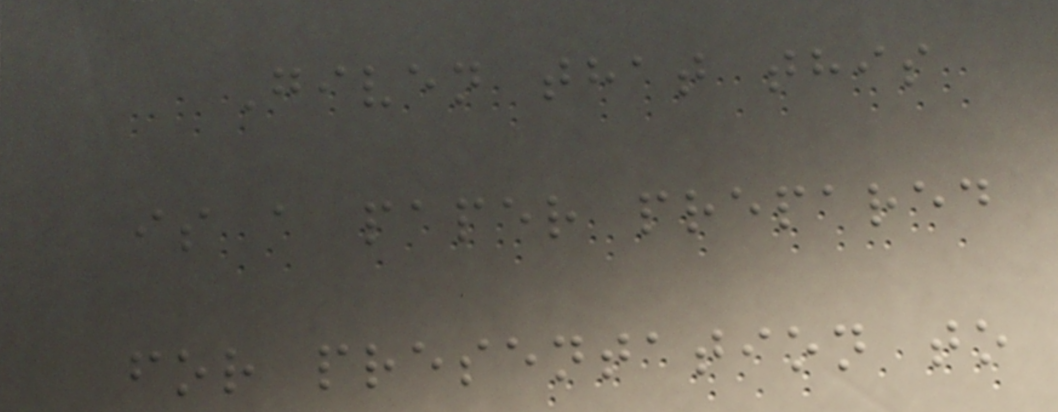Given that this
is a paper prepared
for presentation to
